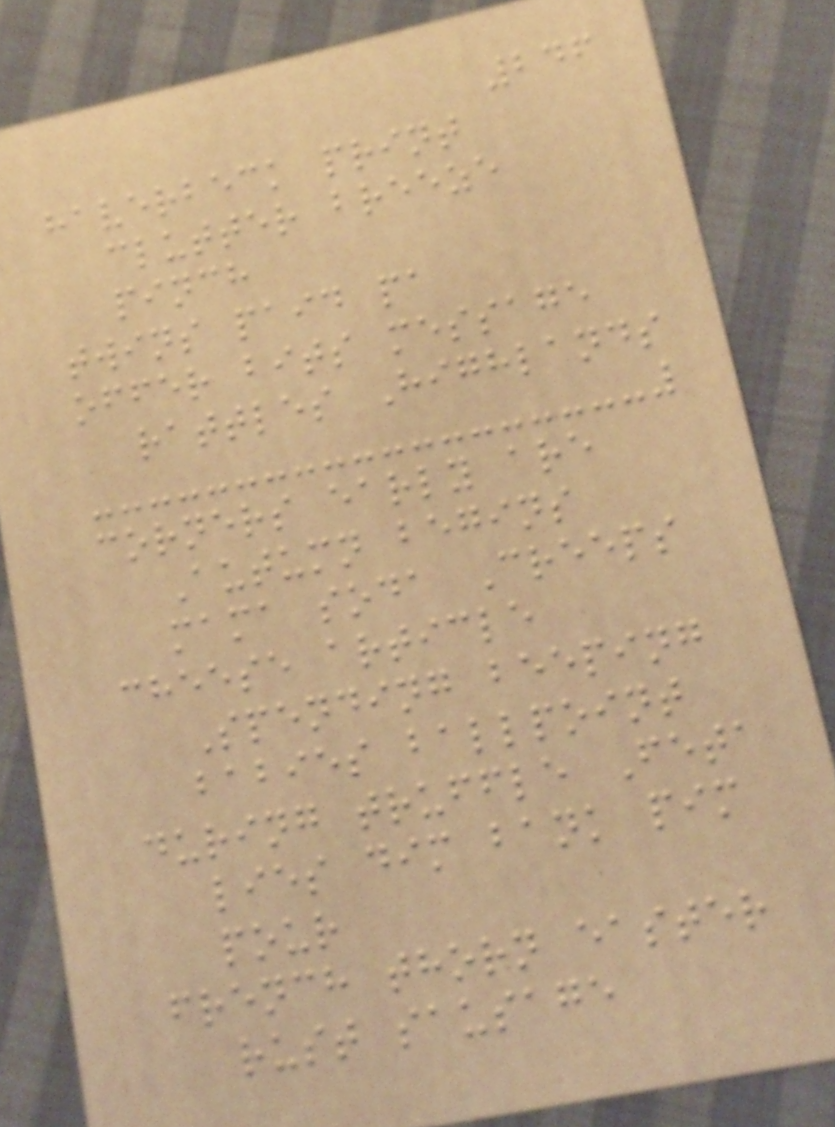246
haverbeck print
clutter breeze
pinch
twins paid pa
offer bits message
rattles Highlands
corners early are
Autumn begins
mama soda Creeps
cheese article
Spending beeping
babies ballpoint
during truffle Feta
lies dim bank pim
pour
french thorn easter
rust sausage
